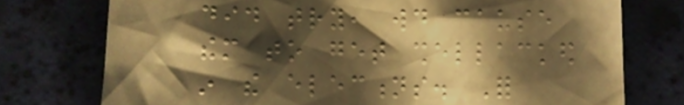did try, would cause
them to get shellacked
in the elections. For
